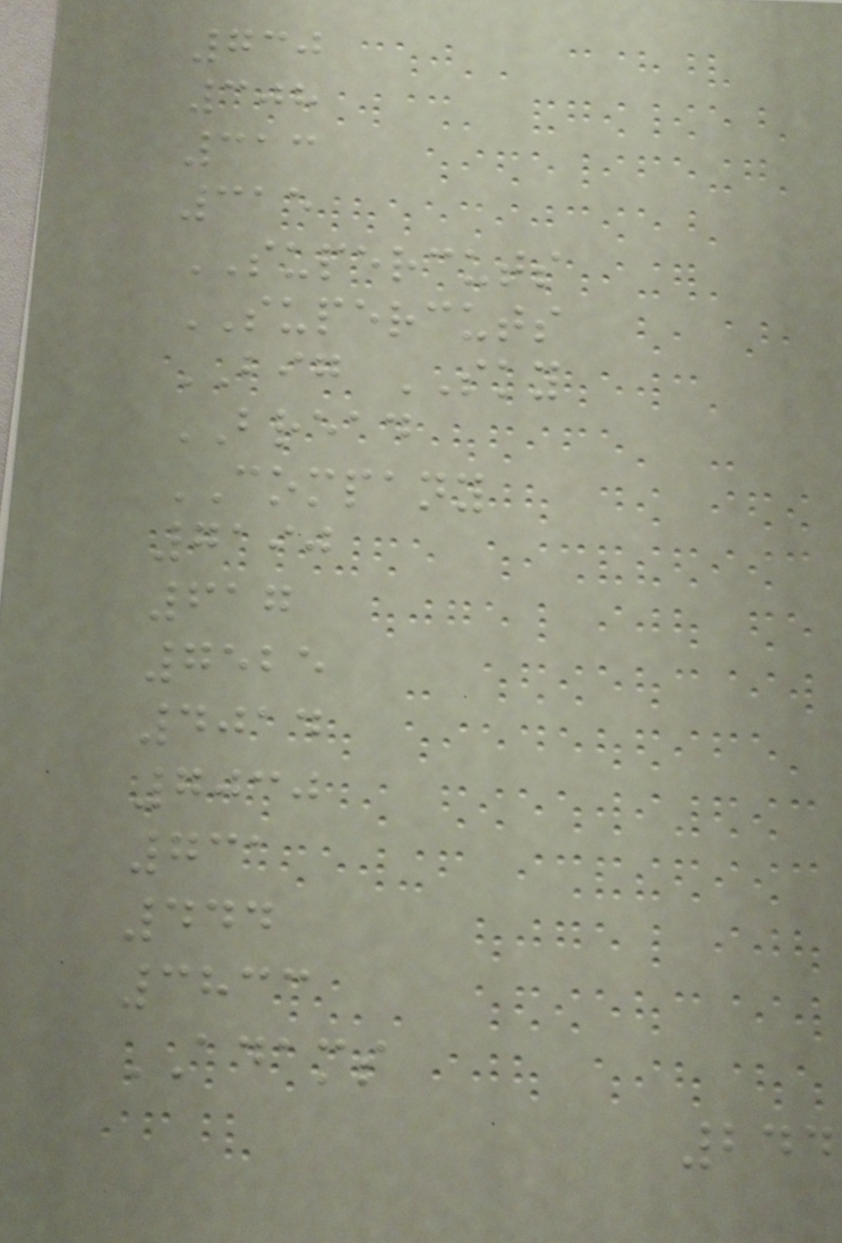730
308
313
315
SUPERCUTS
SUPERCUTS
BIG SKY
BREAD
COMPANY
7190
617
7525
4014
7030
731
444
3833
ADAMS
244
